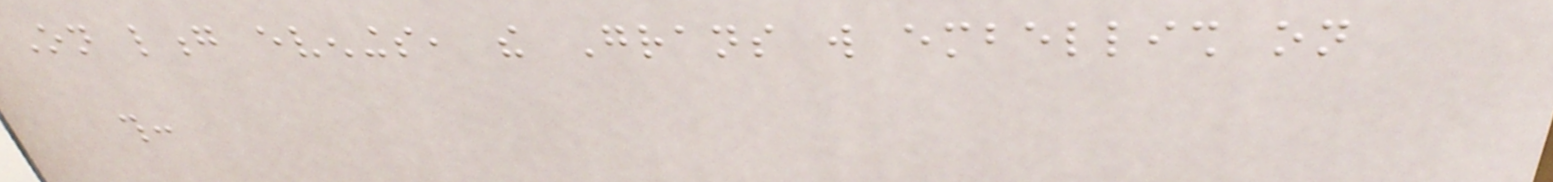On long evenings, the Grans will embellish on
this:
